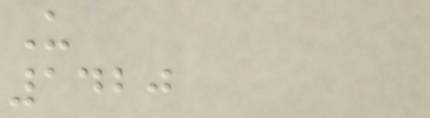U
1420
